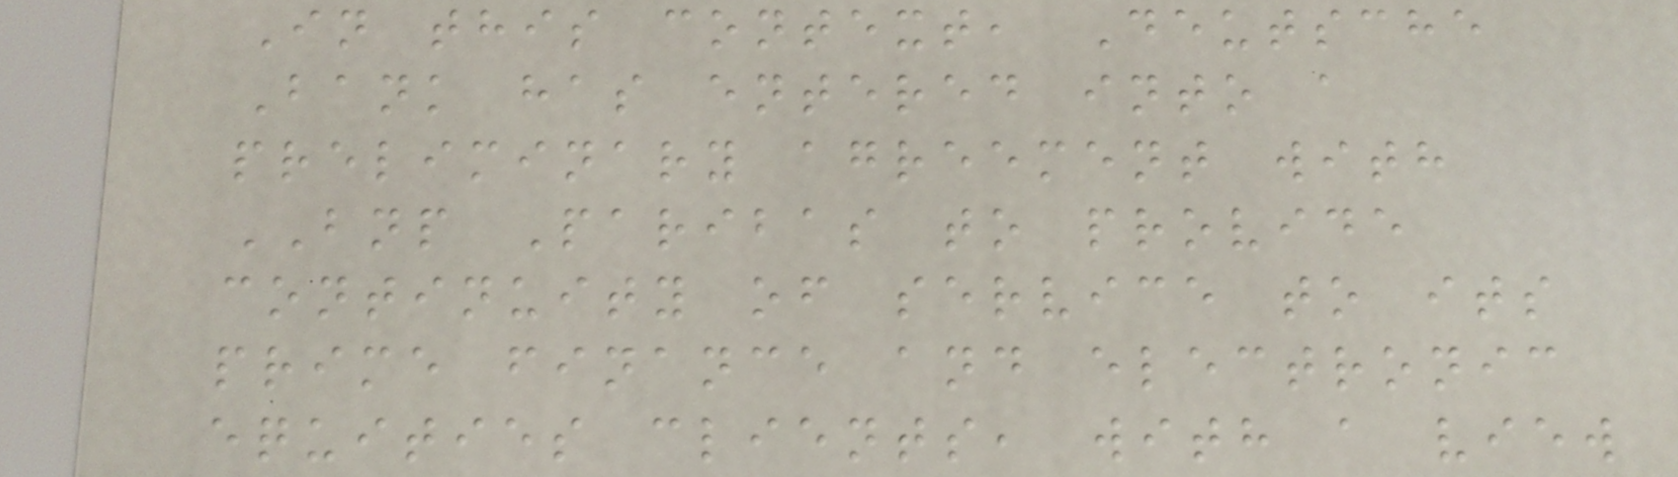In this context, Deutsche
Bank has entered into a
preliminary agreement with
BNP Paribas to provide
continuity of service to its
prime finance and electronic
equities clients, with a view
